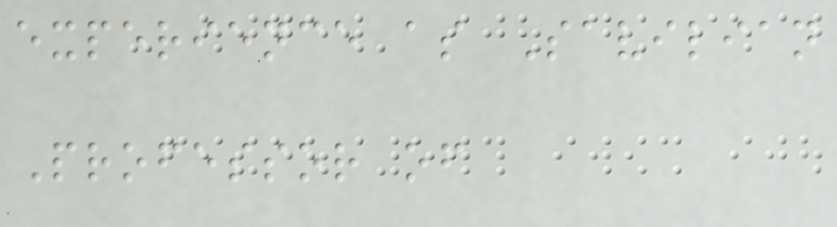experience as Savilian
Professor of
